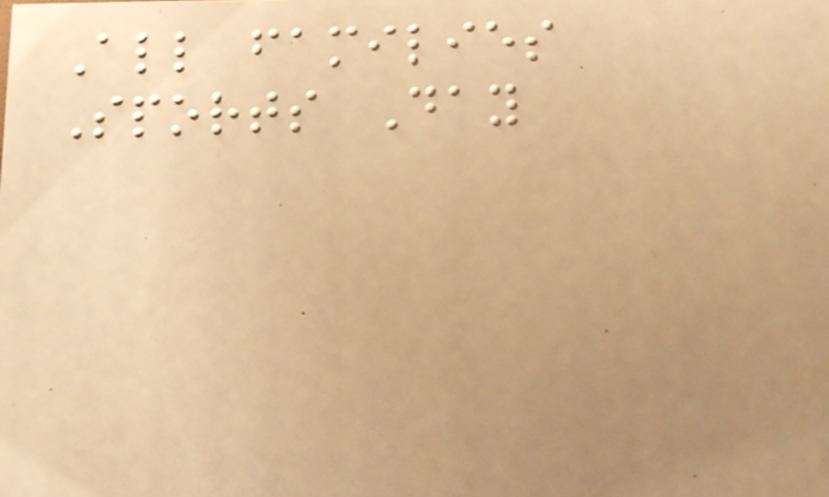All families
Sports Day
